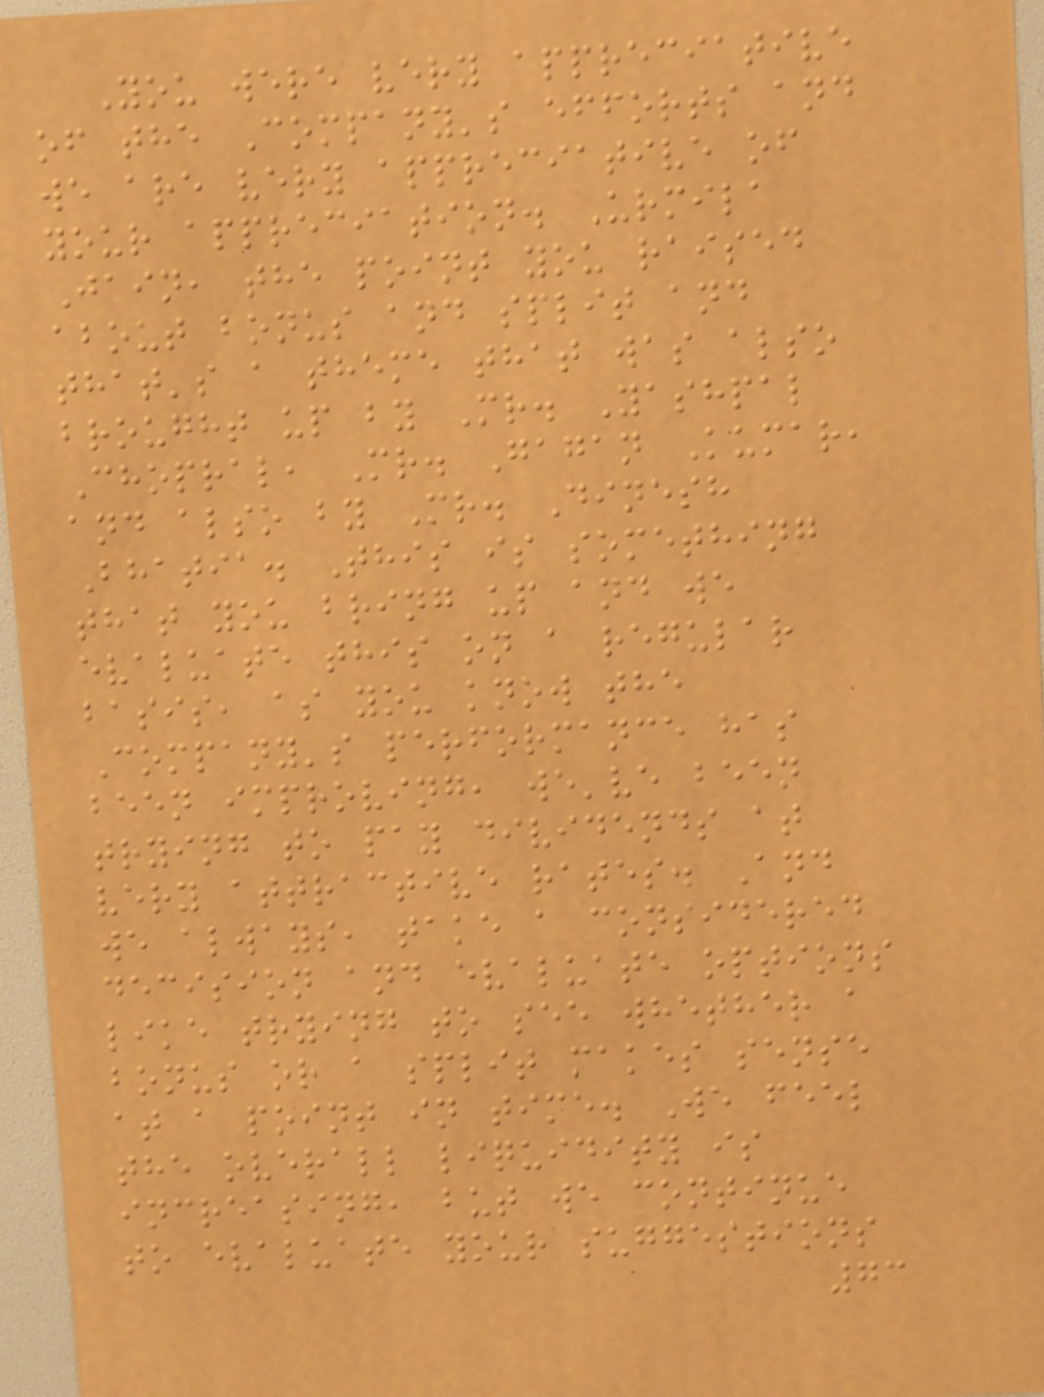You were very appreciative
of the Company's efforts and
we are very appreciative of
your appreciation. Urmila
Jain, the point you raised
about bonus and split and
that's a theme that was also
brought up by Mr. Yashpal
Chopral, Mr. Gagan Kumar,
and also by Mr. Dinesh
Bhatia. This is something
that you bring up and we
evaluate this on a regular
basis, as you know the
Company's performance has
been improving, we've been
trying to pay dividends at
very attractive rates. And
we always, take a considered
decision and evaluate options
like trying to see whether a
bonus or a split makes sense
at a point in time. We feel
the overall liquidity is
increasing, but we continue
to evaluate your suggestions
73
